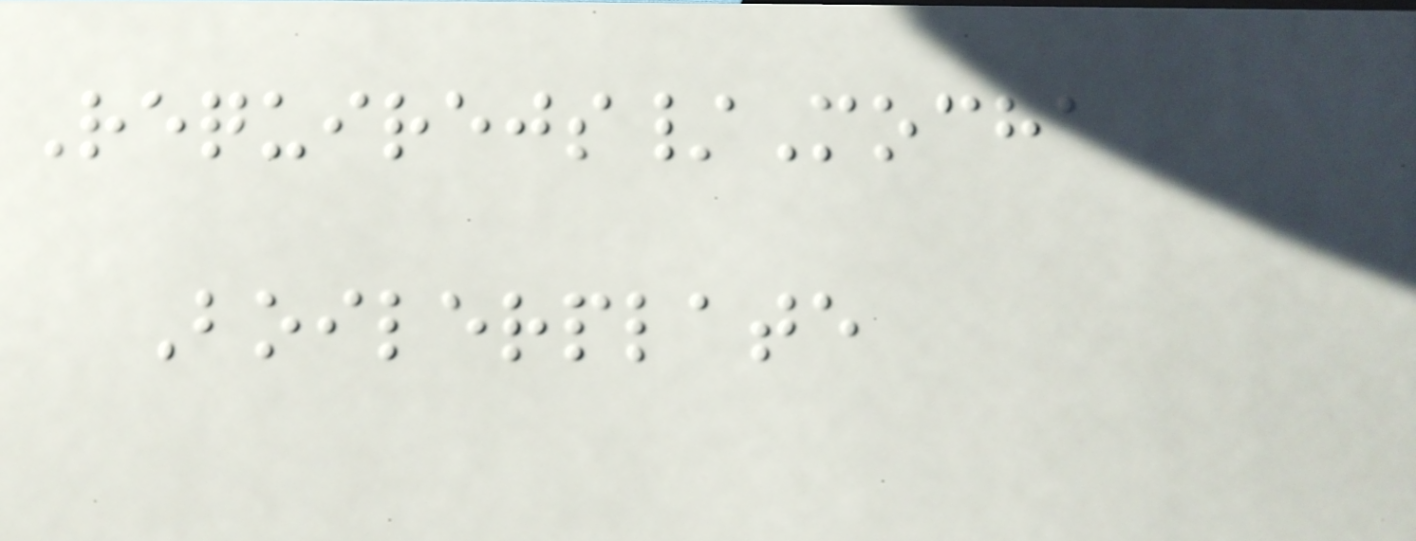Requirejs/Mocha
Boilerplate
